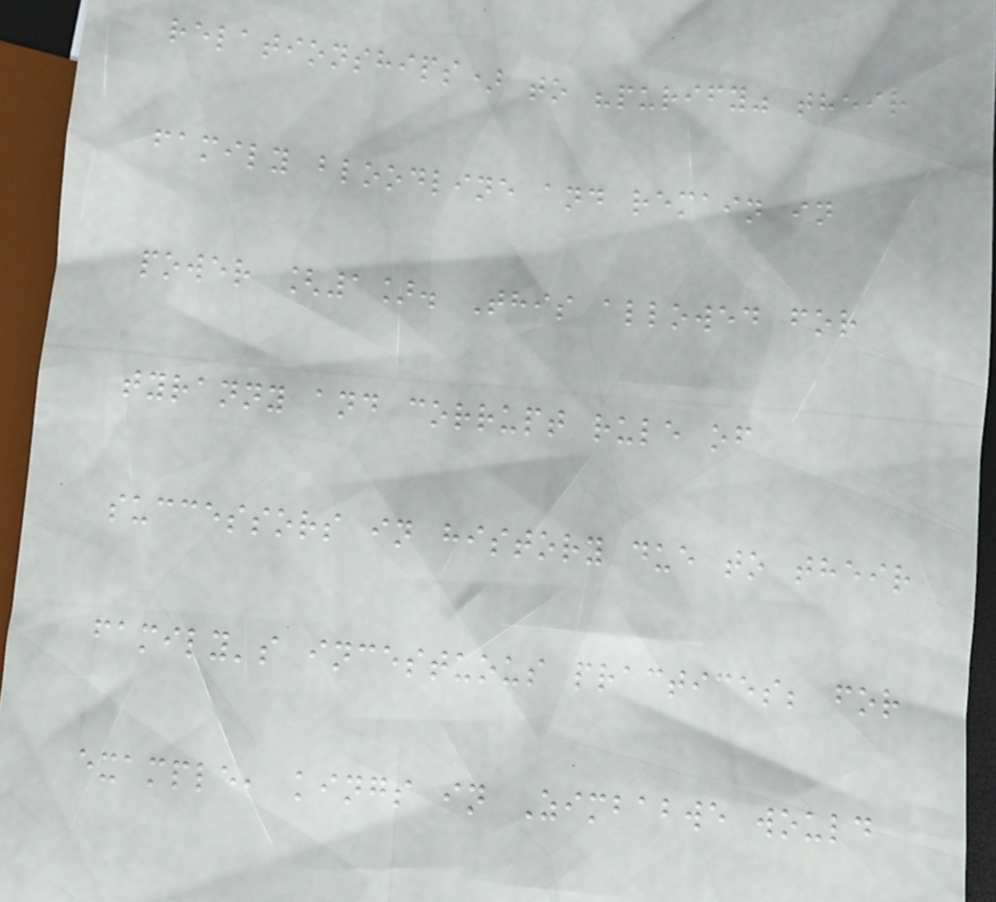relationships) to "purify" their
family bloodline and remain in
power [1]. This allowed for
tyranny and corrupt rule of
successors in history due to their
family's incestuous practices; for
example, kings in Zimbabwe would
